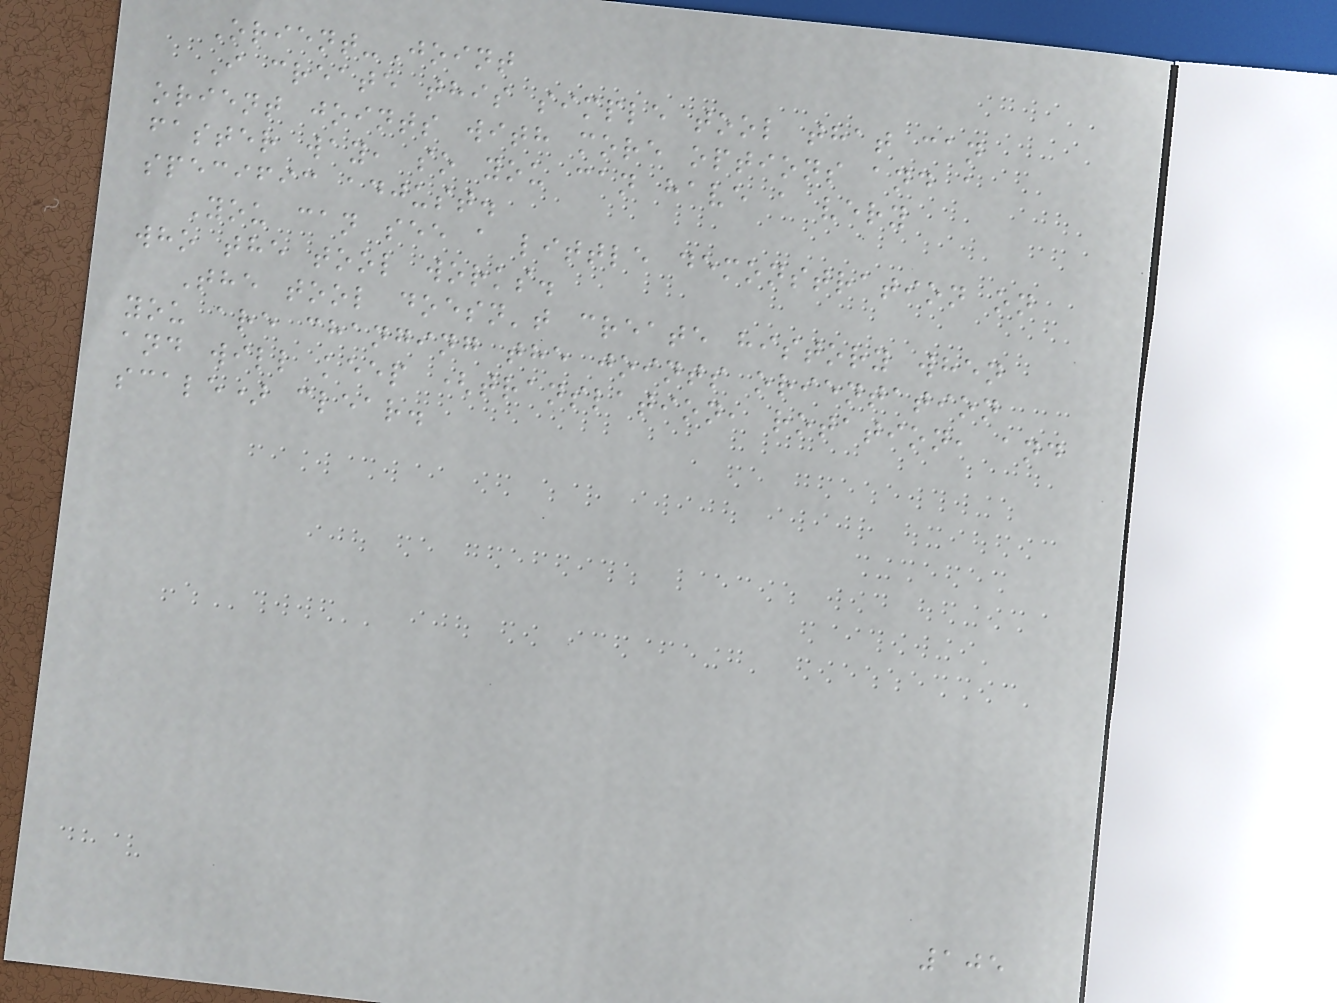Orient-Joint
I create this simple tool that can
orient joints with more options and a
faster way, so you can have a very
specific adjust.
You can see a little demonstration on
who the tool works.
The tool doesn't create history when
you are changing the joints orientation
and will keep (translation, rotation, and
scale) clear.
105
